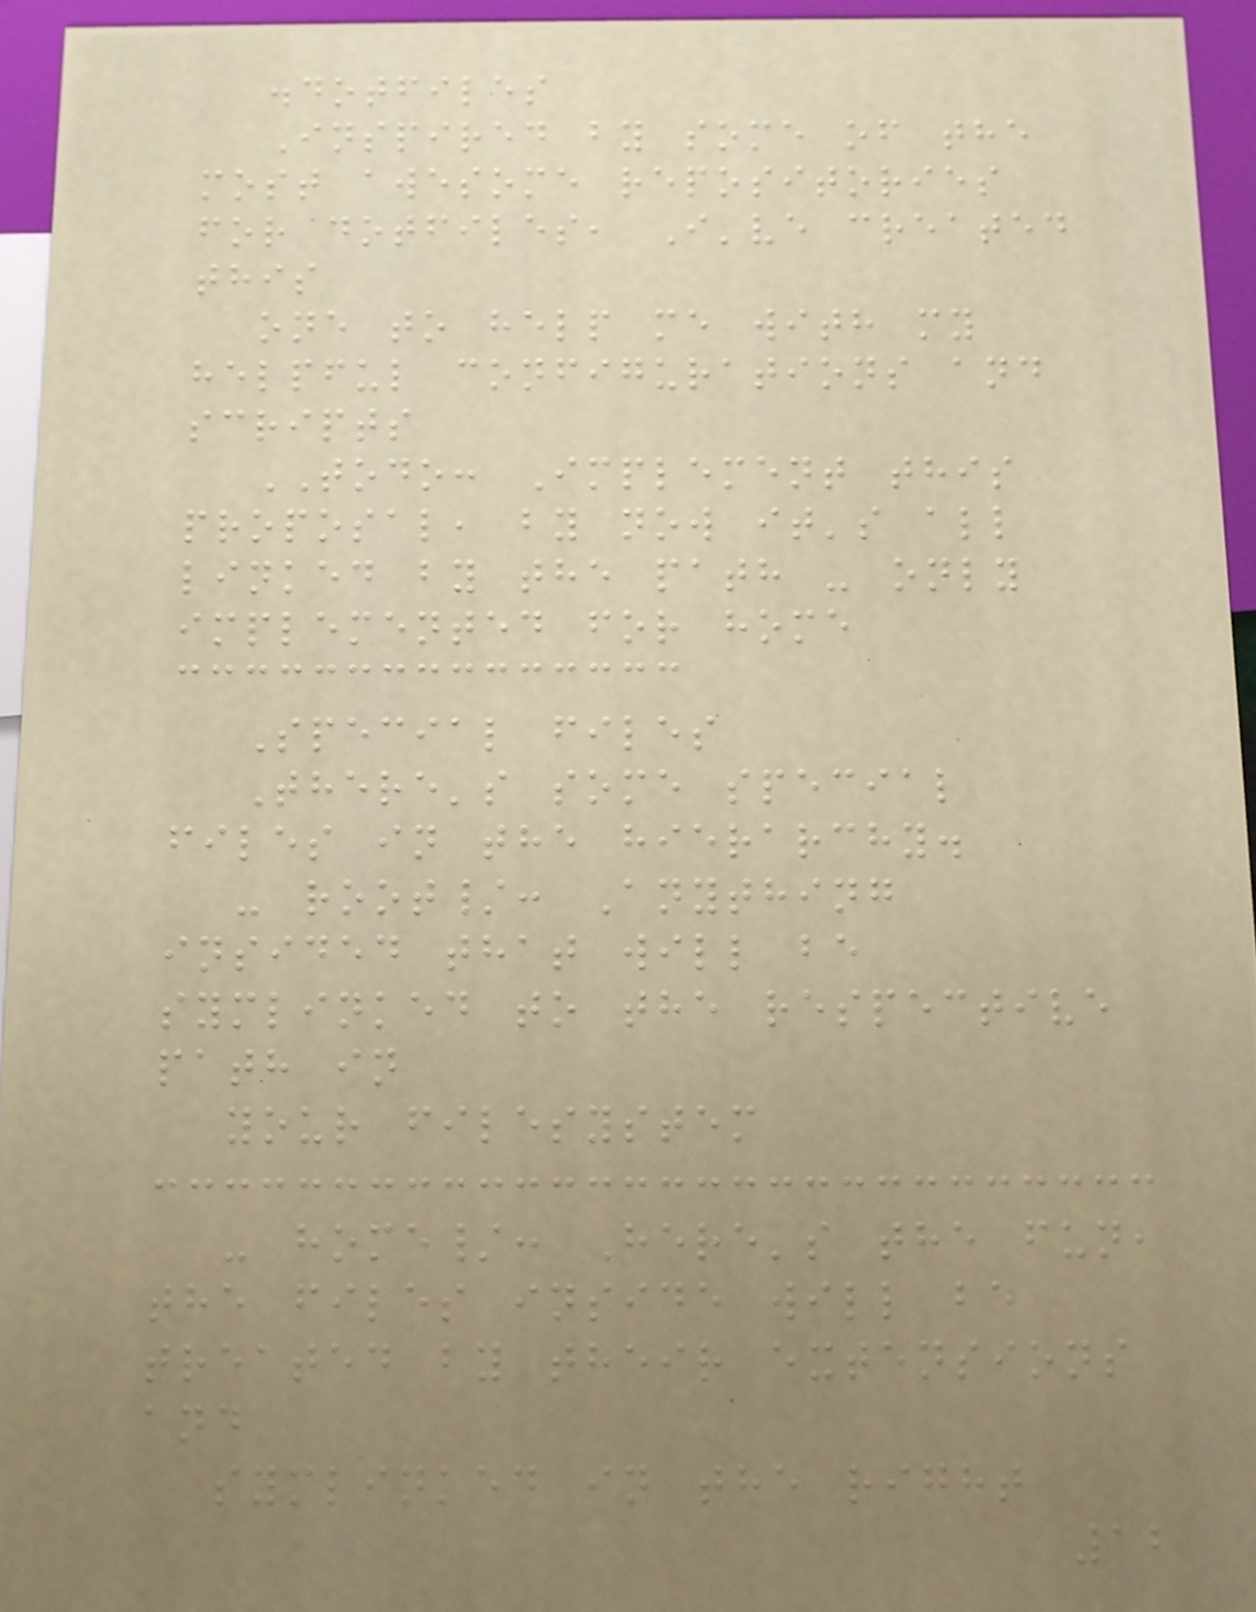.dotfiles
Inspired by some of the
most awesome repositories
for dotfiles, I've created
this
one to help me with my
helpful configurations and
scripts
TODO: Implement this
proposal, by now it's all
linked by the path - only
implemented for home
Special files
There's some special
files in the hierarchy.
- root/: Anything
insided that will be
symlinked to the respective
path in
your filesystem
- home/: Here's the fun,
the files inside will be
treated by their extensions
and
symlinked in the right
12
